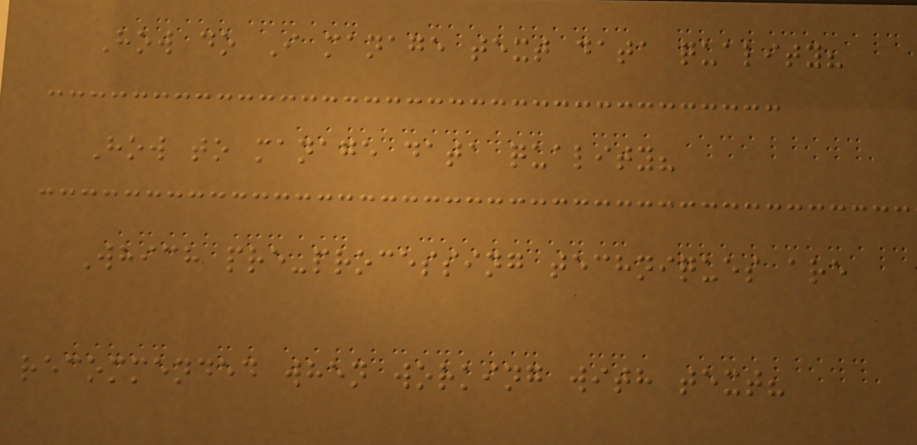How do I manage text data quality?
How to manage data quality?
Which pre-processing techniques are
recommended when working with text?
